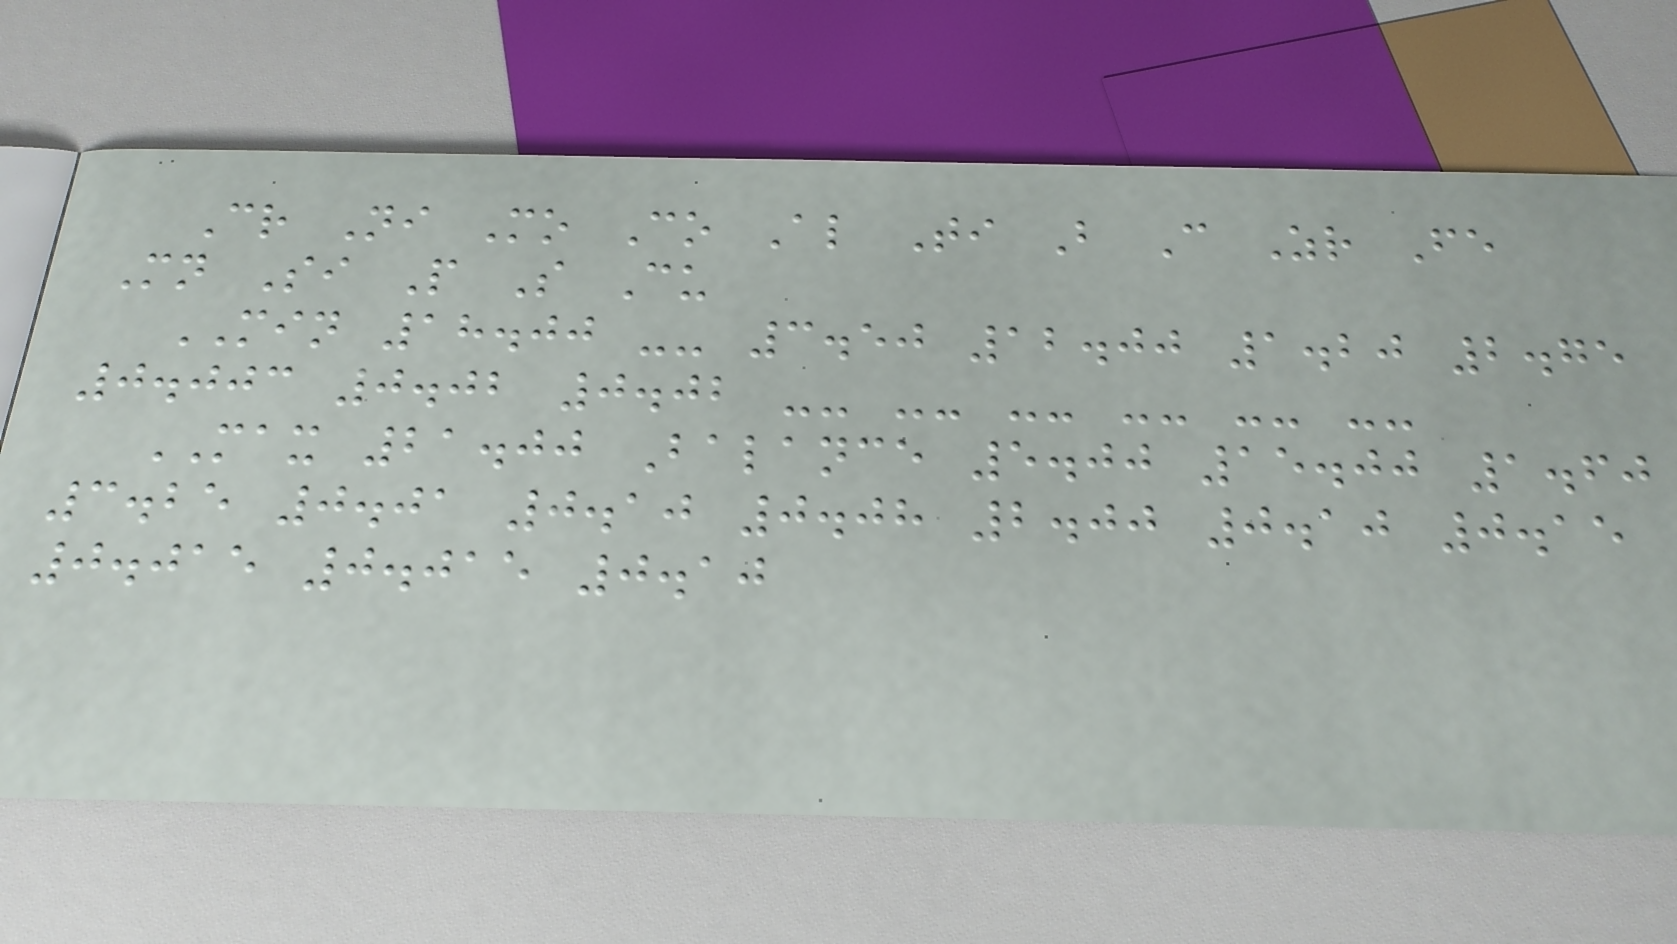Cr Ni Mo Co Al Ti B C Zr Fe
Mn Si P S Cu
MIN 18.00 -- 3.50 12.00 1.20 2.75
0.003 0.02 0.02 -- -- -- -- -- --
MAX 21.00 Balance 5.00 15.00 1.60
3.25 0.01 0.10 0.08 2.00 0.10 0.15
0.015 0.015 0.10
